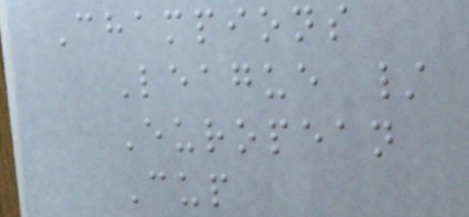Champions
League /
European
Cup
